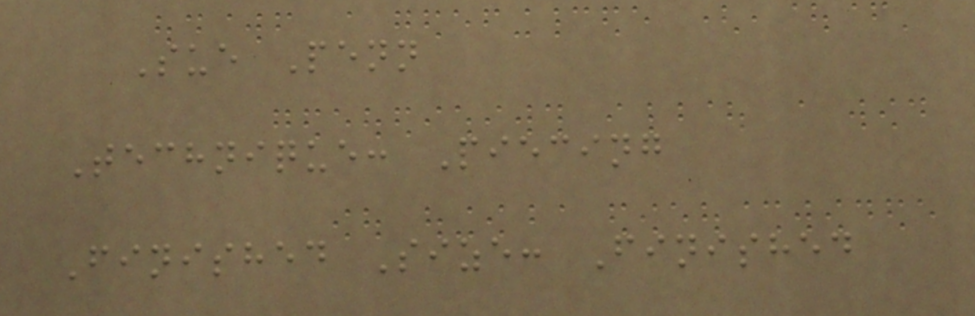Sue Penn
Technique: Piecing
Finished Size: Finished
